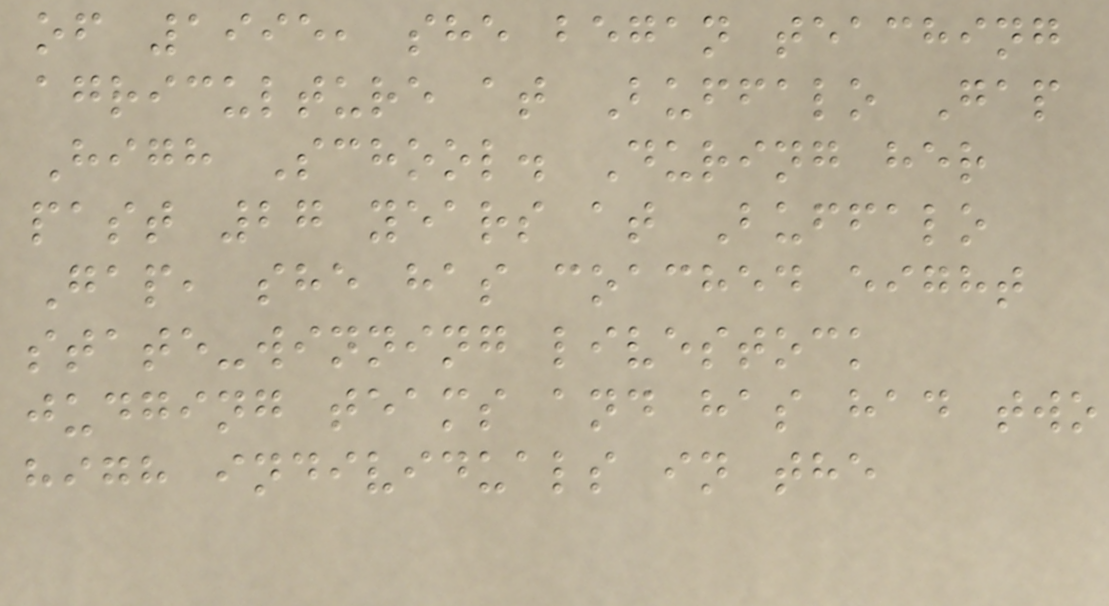of 1995, she began teaching
agriculture at Buffalo Gap
High School. During her
past 27 years at Buffalo
Gap, she has coached eight
state-winning livestock
judging teams and has had two
high individuals in the
